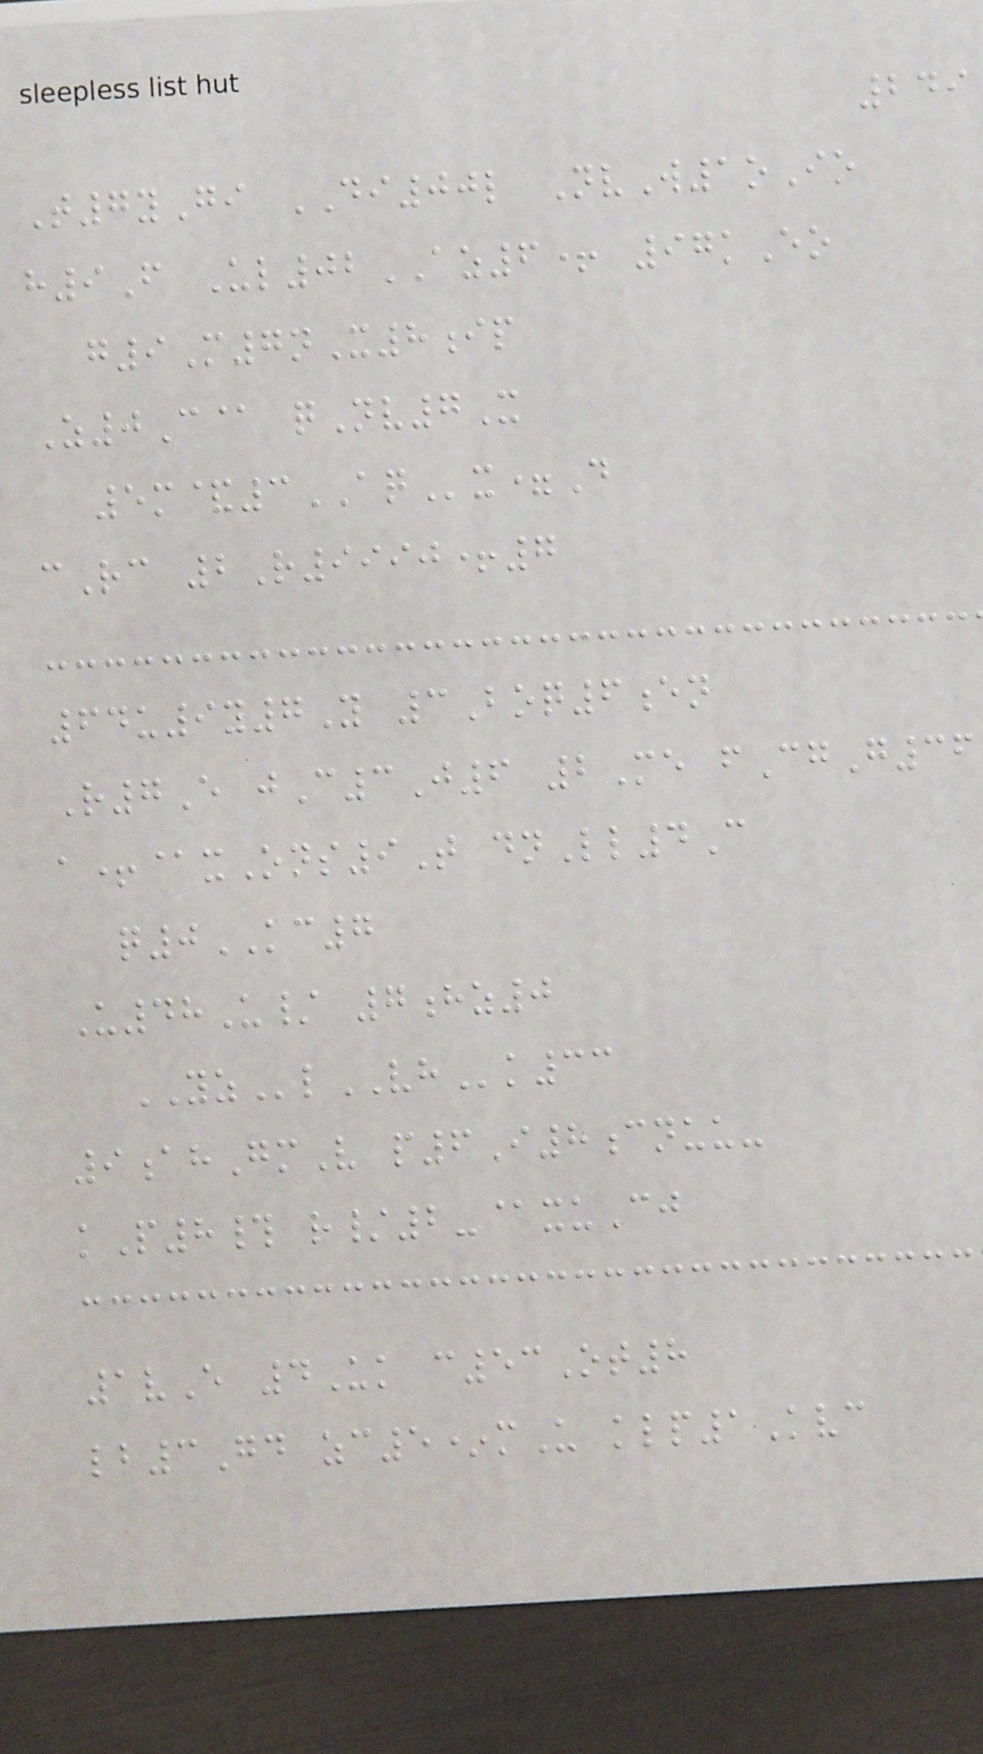249
T7yGi DI00l NvW1oIo
h9F Ul02AZ6+ 97kEo
g9M7nX8ip
Z0C@ qNv7X
5m&3AQx=D
cRc 2R9990+7
64u9y7Y 3Boq6en
R7E jC3J6 2Me fCgG36
a+@xOns9T dnLl4C
q0KC7
U48U/ 7hz0
YZlVHk33
9ahGmV p6I8cnuu-
kP8# r/2-@xuCj
1vE 4Uk c53Ot8
lb3Gd zc5*mU klp1Kvc
